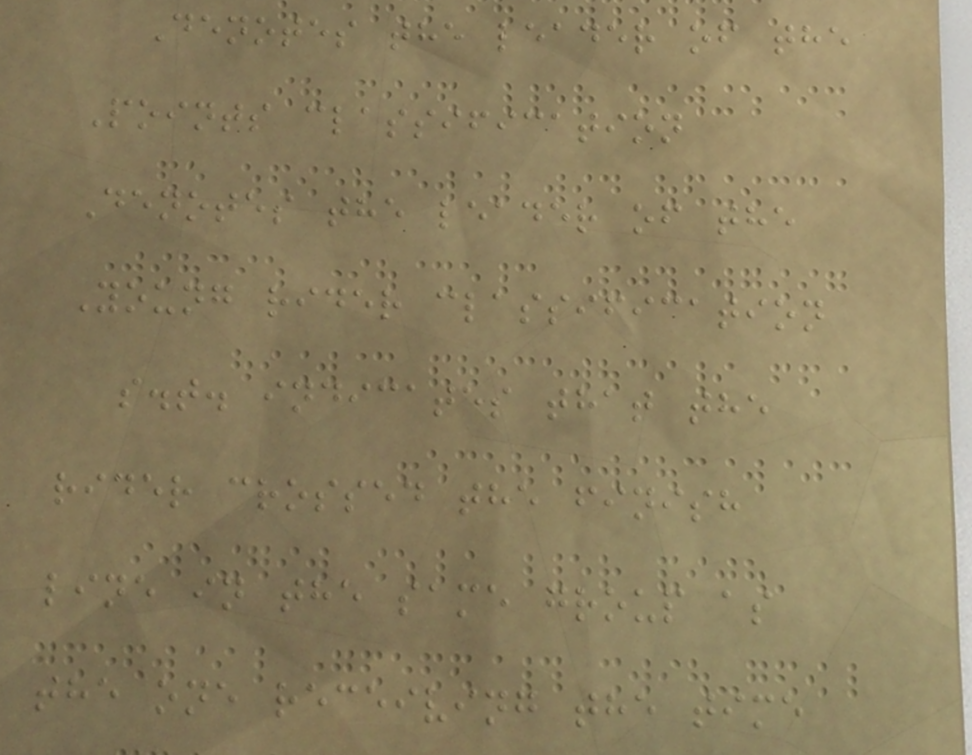Denotes the leader of the
Points classification
Denotes the leader of the
Young rider classification
s.t. indicates that the
rider crossed the finish
line in the same group as
the one receiving the time
